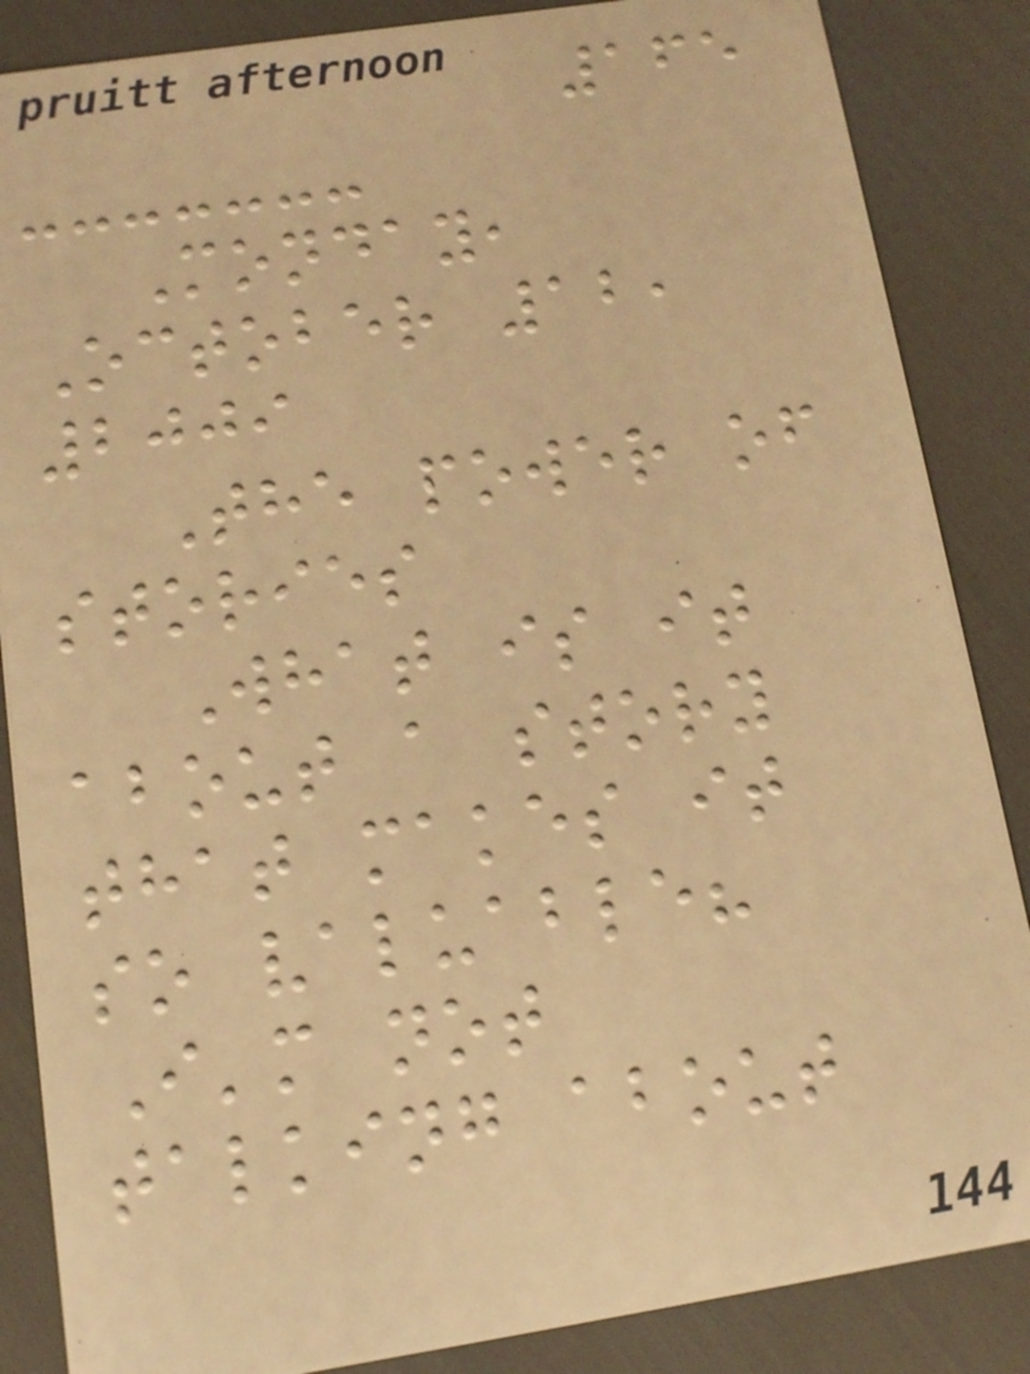165
Monday,
October 12,
2009
The power of
stories
What is it
about a story
that makes it
so valuable?
I'm not
talking about
